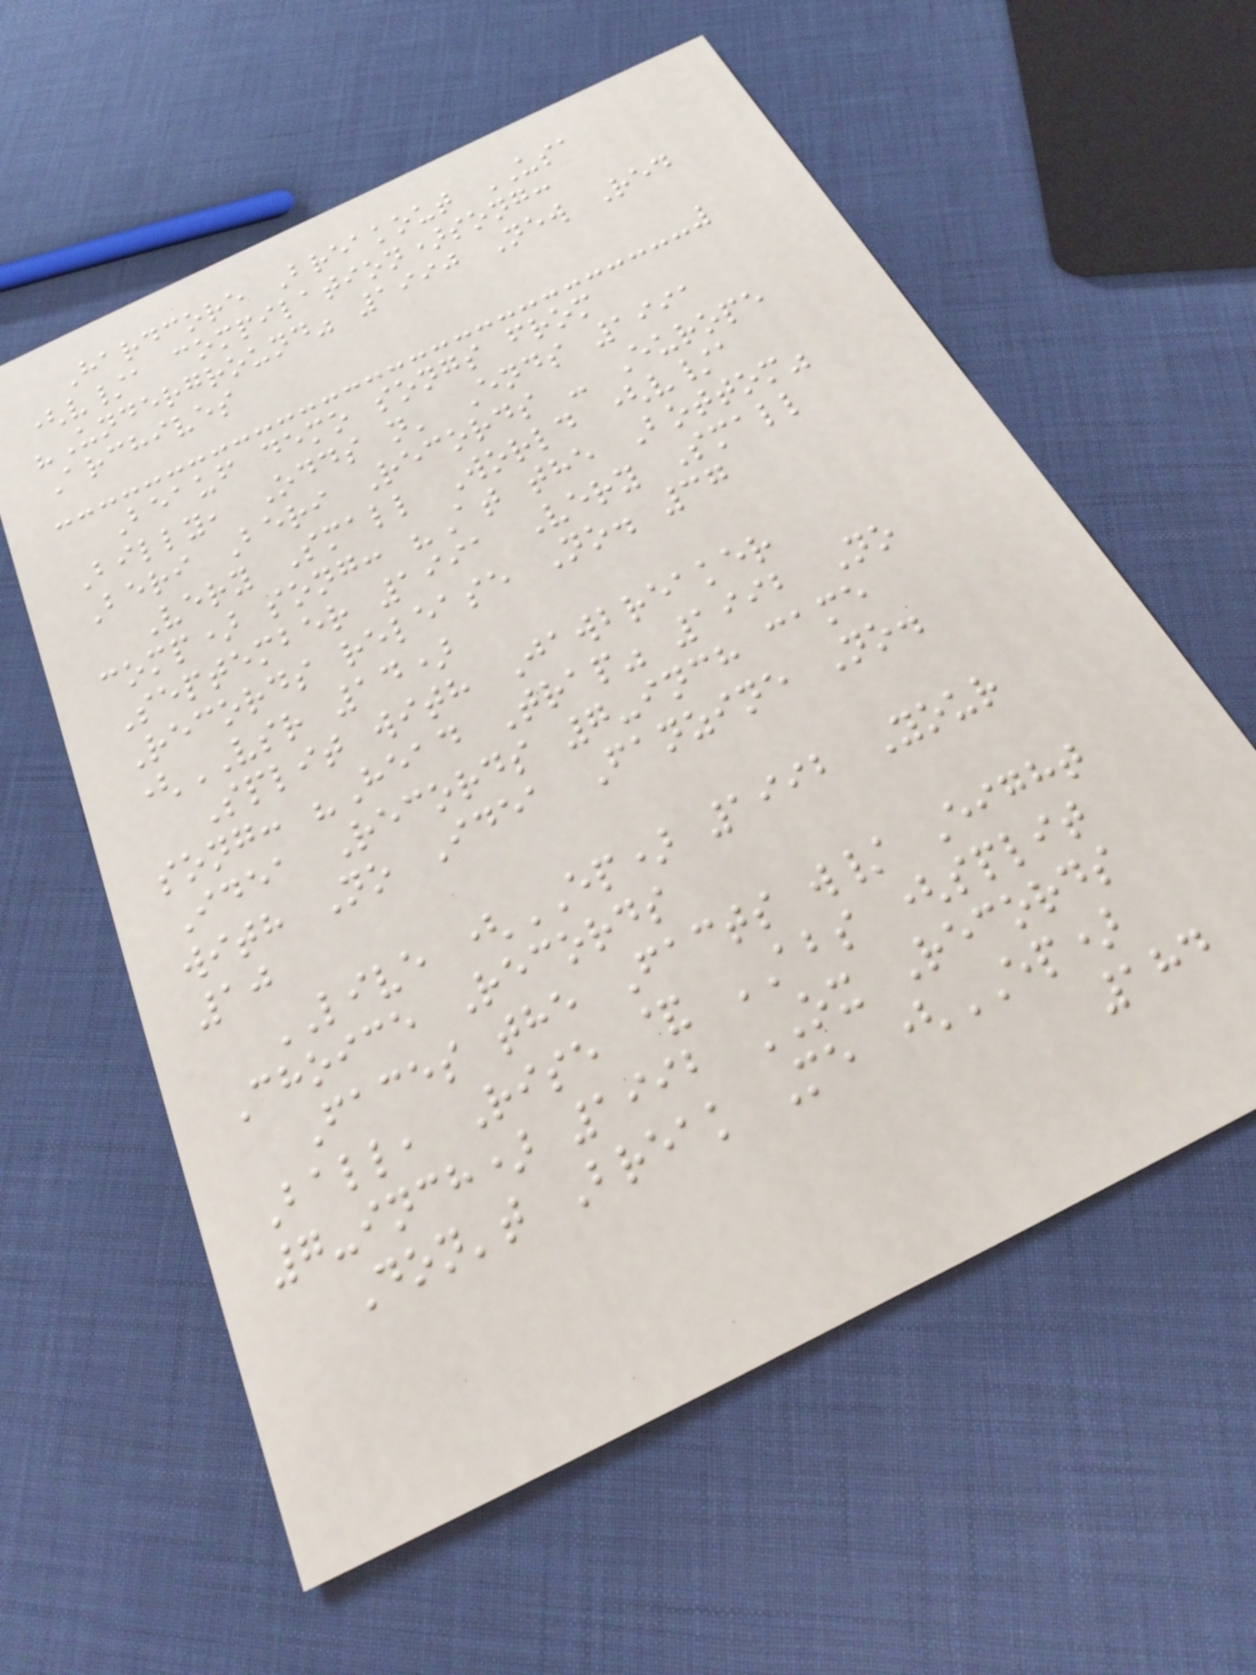Hardcore Breakout USA
(v/a compilation)song:
"Underground" 1990 New Red
Archives
Beauf demo songs from
Billy, Odds n' Ends 1991
Beri Beri Records - Europe
Very Small World (v/a
comp) song: "At the Bottom"
September 1991 Very Small
Records release No. 37
(VSR 14)
Split with Jawbreaker
song: "Head Trap" 1992 No
Idea Records 7-inch came
with No Idea Fanzine No.
10
LIVE (EP) 1992 Your
Choice Records
Faces the Facts w/ Eight
Ball, Rise & ABS (split
7-inch) 1992 OX Records
Don't Break Me (EP)
184
